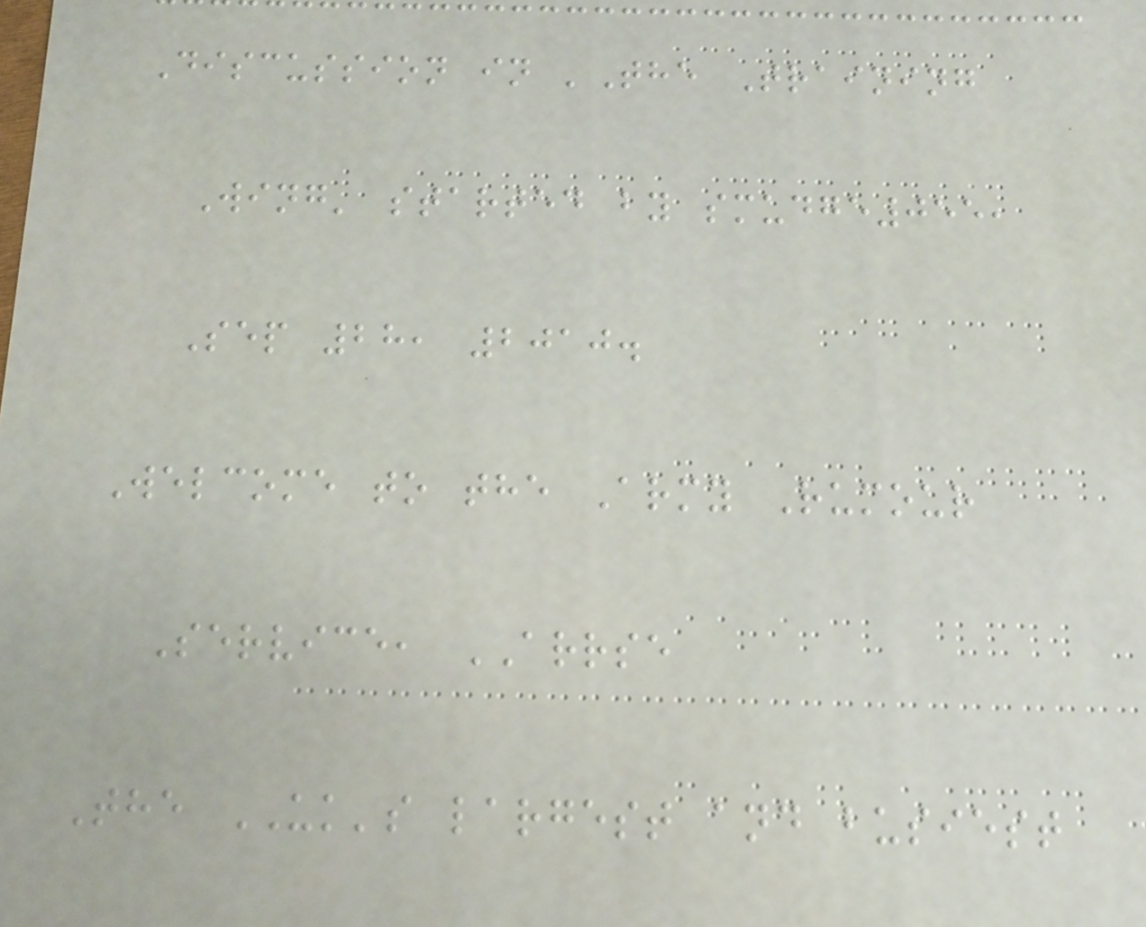Discussion in 'The Training
Wing' started by smudge055,
Sep 28, 2010.
Welcome to the Army Rumour
Service, ARRSE
The UK's largest and busiest
